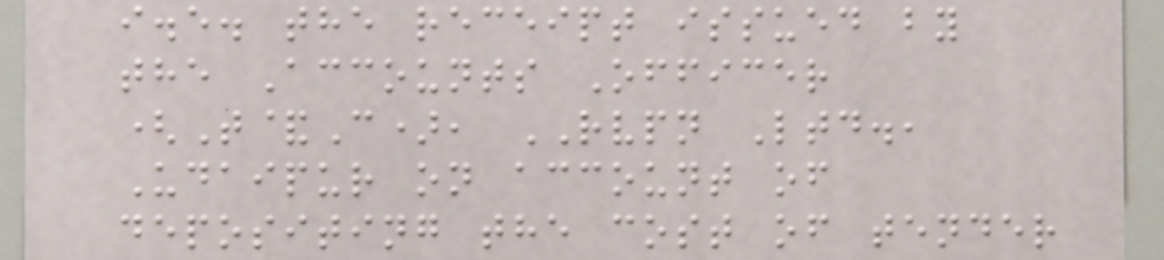i.e. the receipt issued by
the Accounts Officer
(T&C), RVPN Ltd.,
Udaipur on account of
depositing the cost of tender
